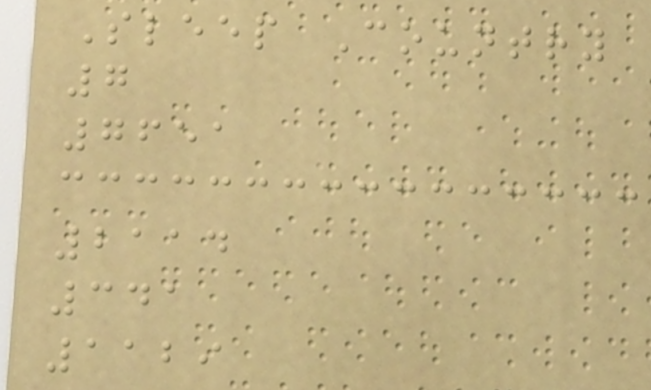Sleep Country
7
7651
2114
341
1129
